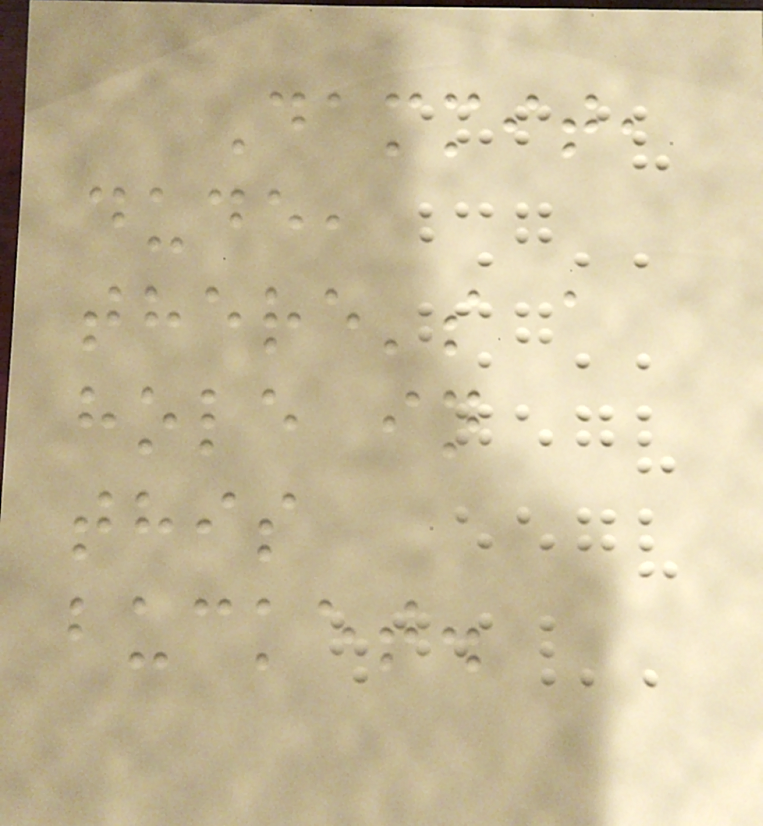Dammit,
dude,
there's a
hole in
this
bucket.
